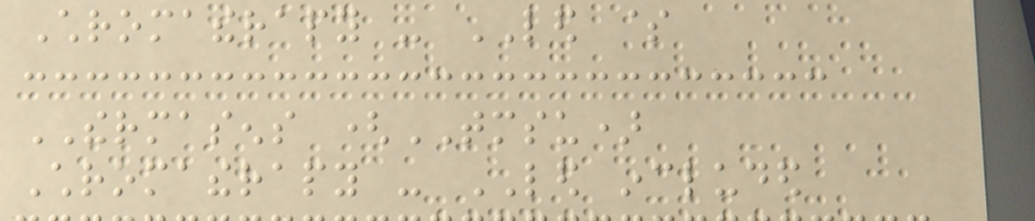Chromatherapy - LED $
THERMASENS (TMSU)
Chromatherapy - LED included
